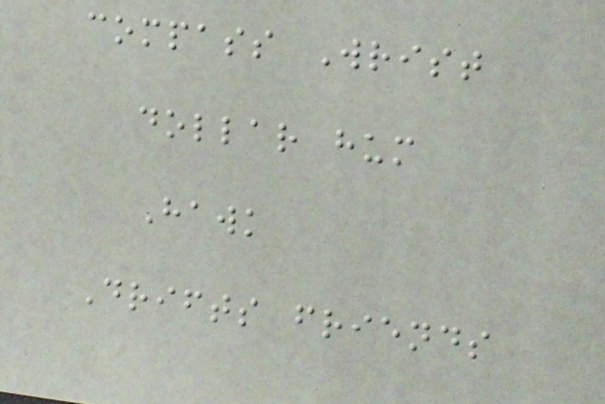compass Wrist
dollar hum
Hawk
Drifts friends
